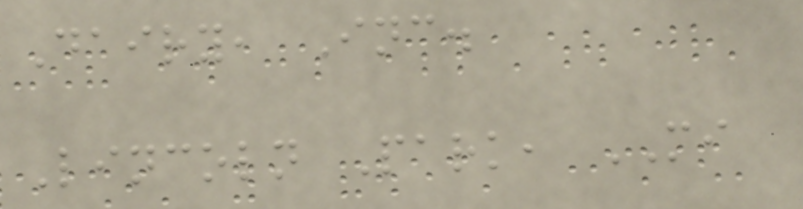Dairy, Inc.
Lincoln Park, MI
